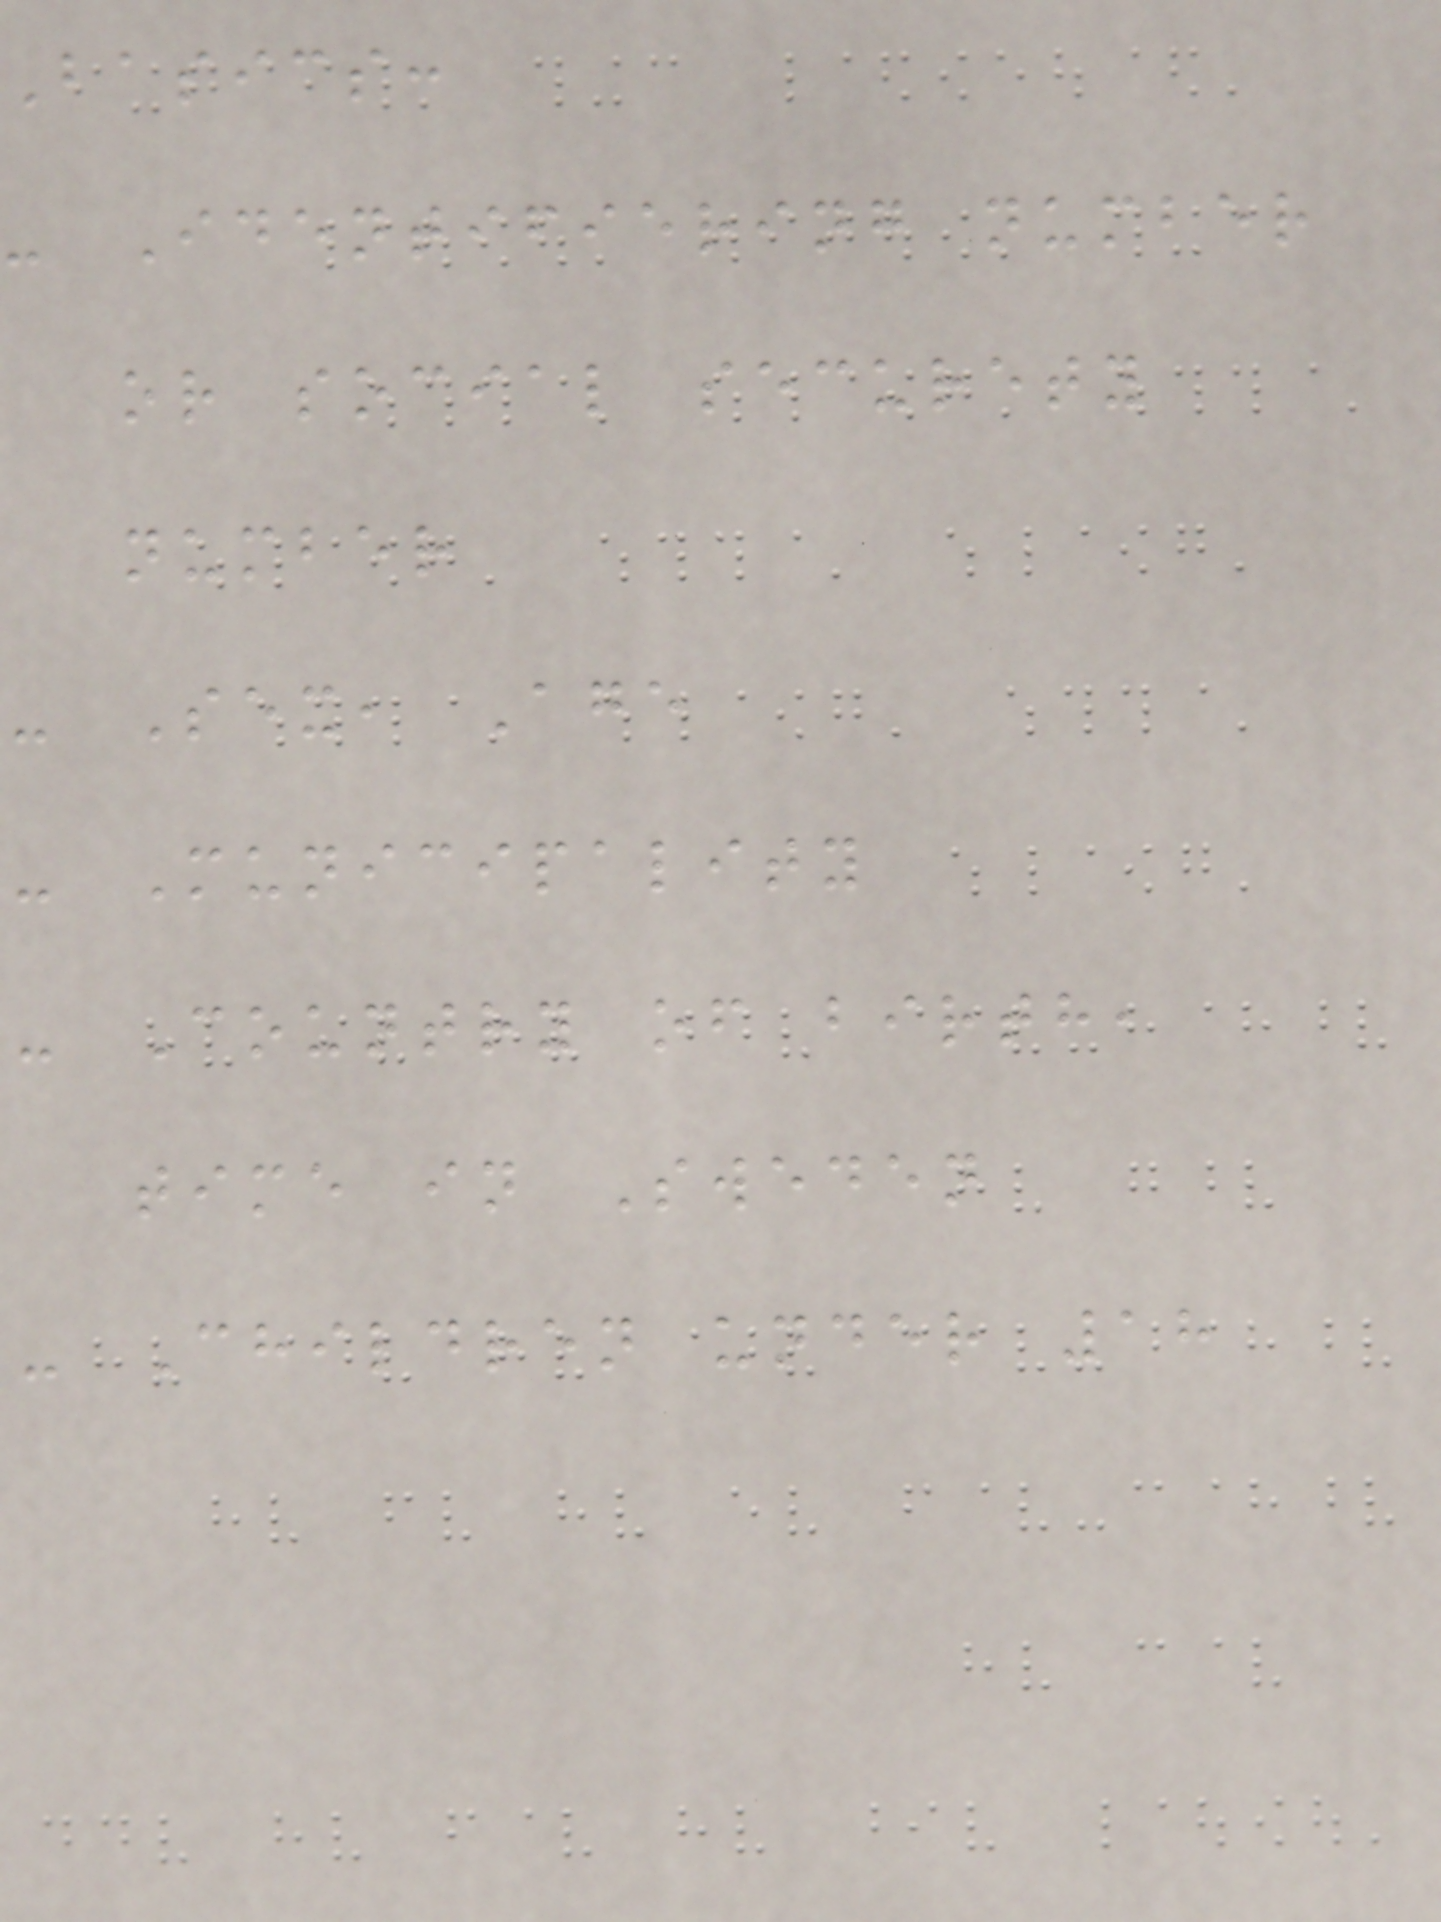Basics:
- Identifiering number
or social securety
number
- Sex, Age
- Municipality
- Country of birth,
time in Sweden
- Children under 18
